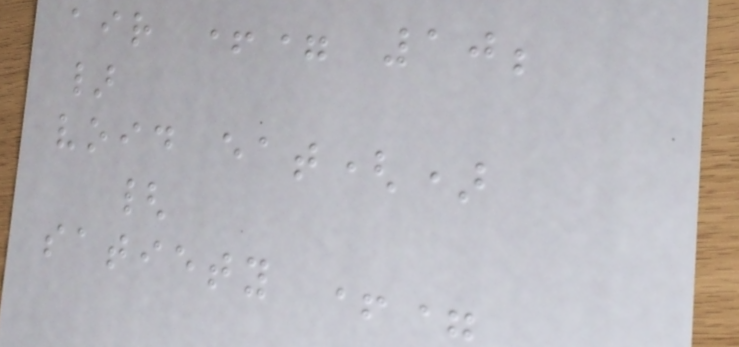air += 10;
}
void eat()
{
satiety +=
